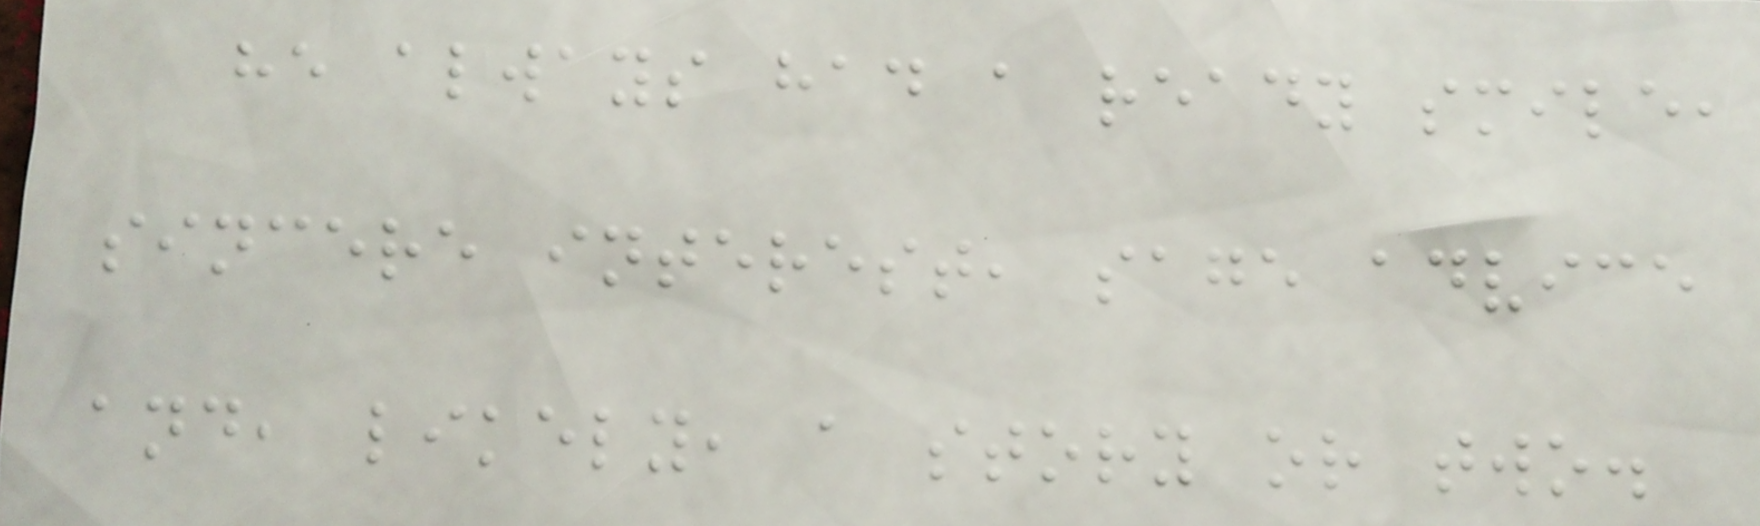he always had a ready smile,
sincere interest, sage advice
and, likely, a story or two.
